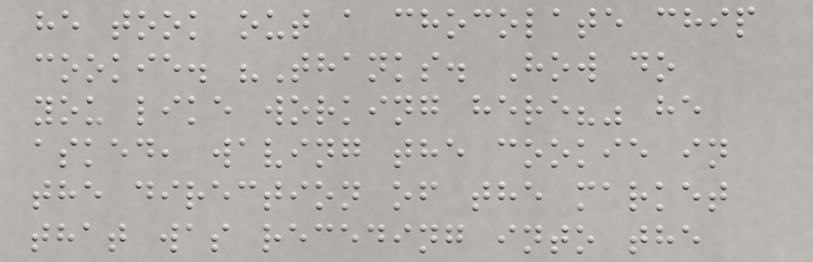he took out a chocolate chip
cookie. "Thanks. How do
you like working here?" he
asked, waving the cookie in
the direction of the market
that was receding into the
